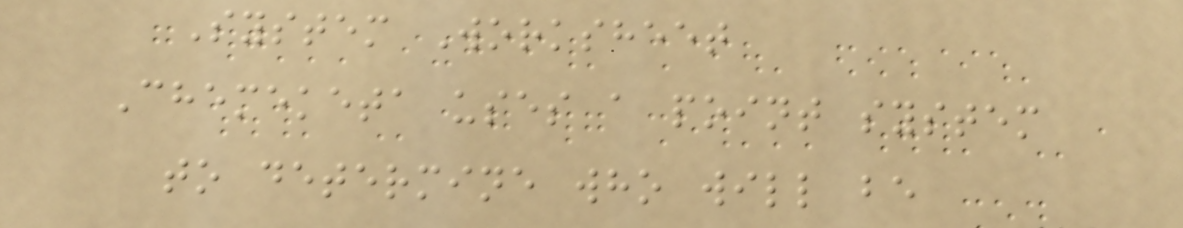System Worksheet
Chemeketa uses a point system
to determine who will be
